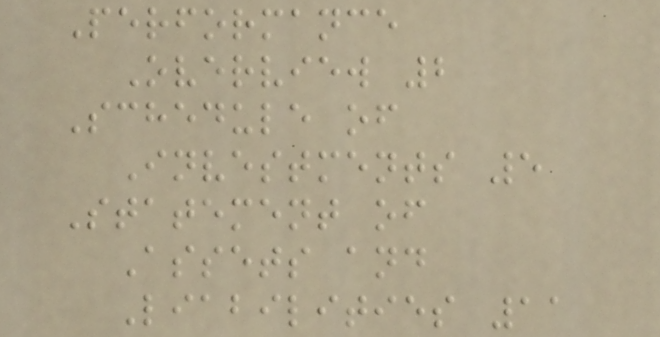Performance
Overview 2
Schedule of
Investments 5
Statement of
Assets and
Liabilities 11
